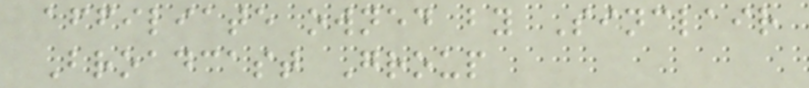affiliate owned by Sinclair
Broadcast Group
